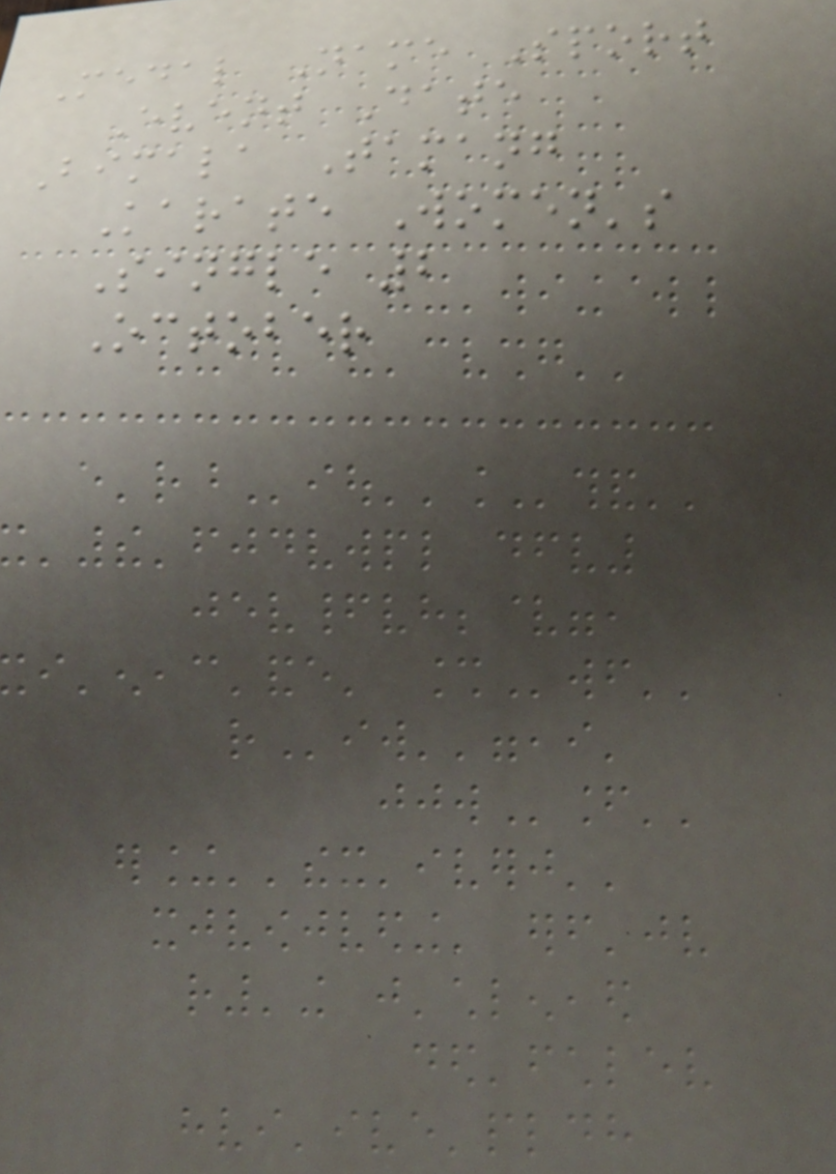Medal Name Sport
Event Date
Bimala Tamang
Karate Women's
Single 2
October
